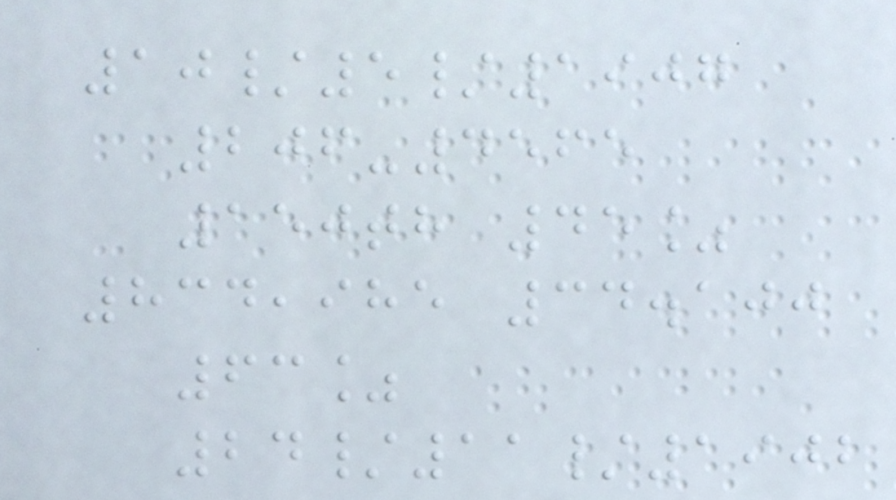10/5/1907
206-4565
150th 45%
834,985 34.100
63%
24/11/1902
